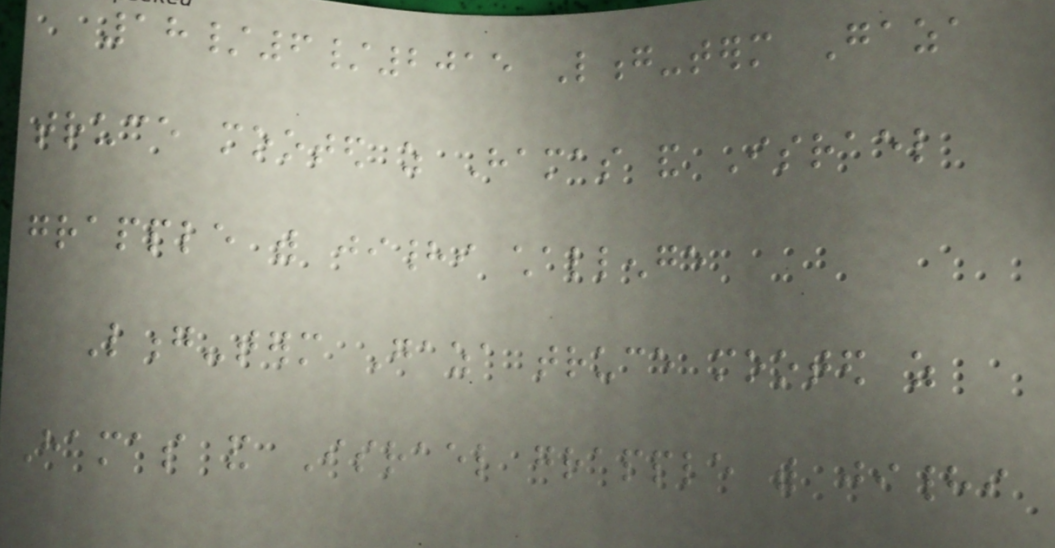18/6/2015 Long-term Gaza
truce mooted as Hamas and Israel
grapple with jihadi challenge
Long-term Gaza truce mooted as
Hamas and Israel grapple with jihadi
